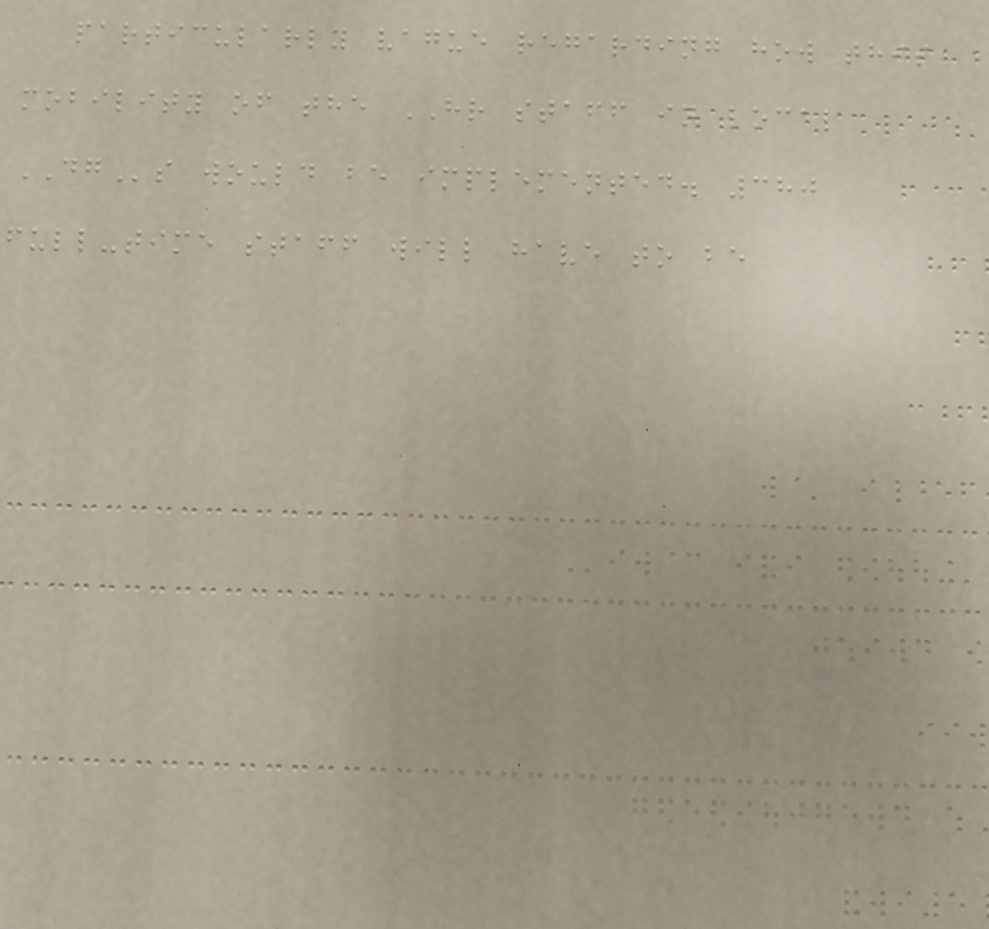particularly vague regarding how this
mobility of the HR staff in local
DGs would be implemented. 380
full-time staff will have to be
